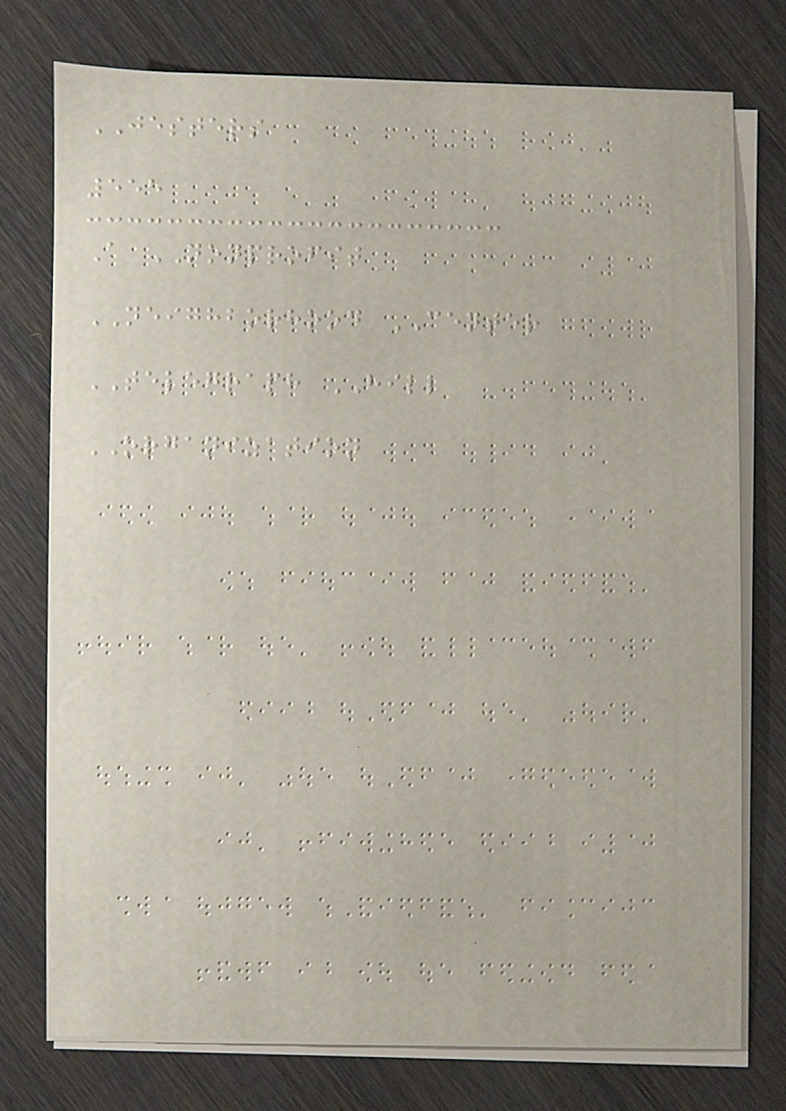JESTERS
555
A NONPROFIT
NEIGHBORHOOD CENTER
TELEGRAPH HILL
ORGANIZATION
